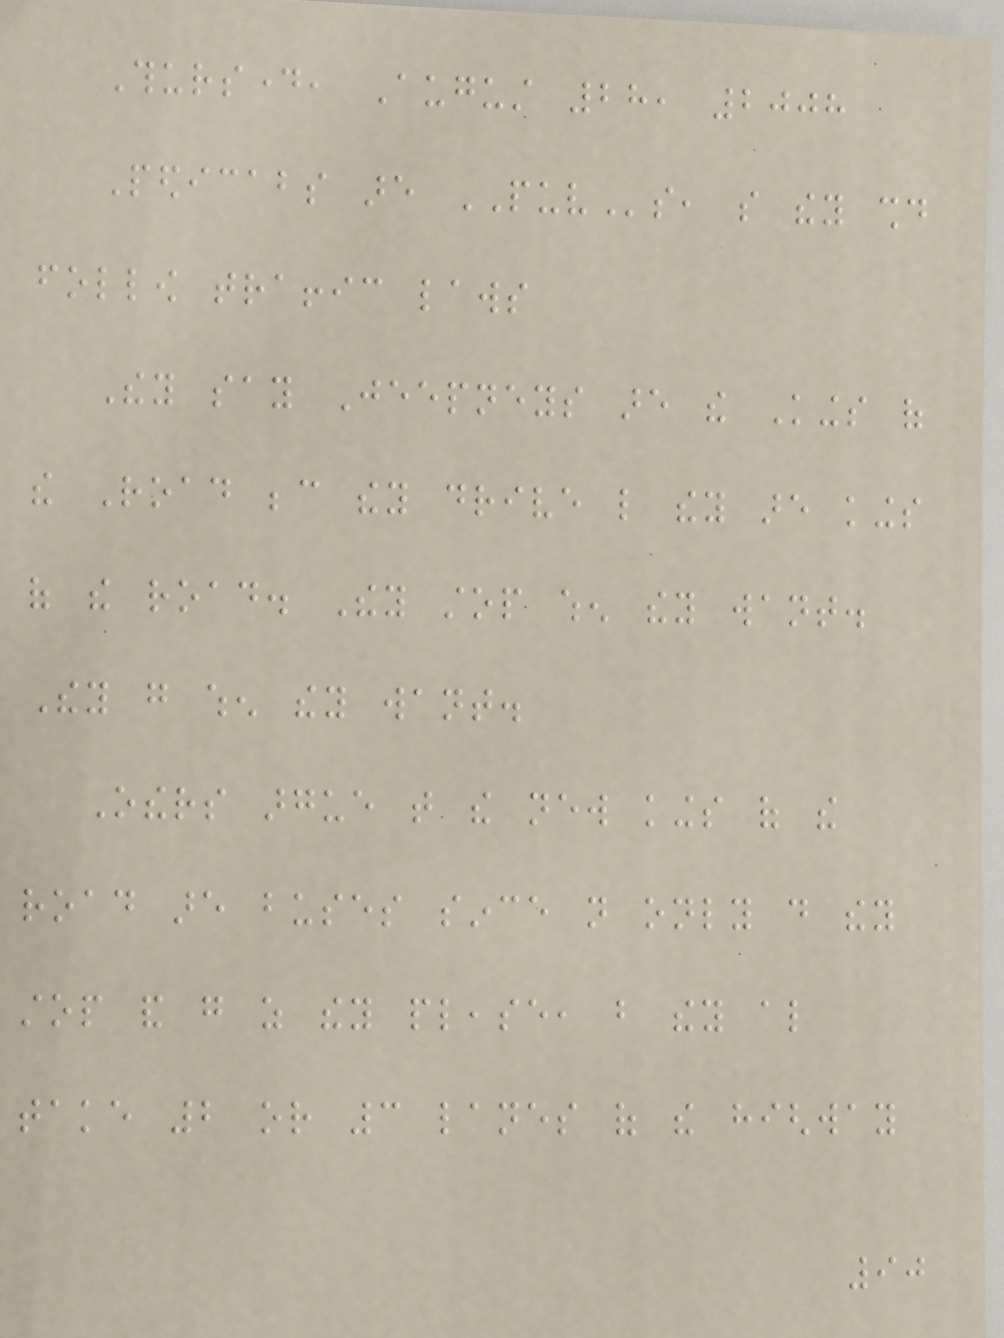Thursday, August 28, 2008
Pedicabs are PUVs, so they should
follow traffic laws
They say Jeepneys are the Kings of
the Road because they drive like they are kings
of the road. They stop when they want.
They go when they want.
Others argue that the new kings of the
road are buses since not only do they
stop and go as they please, but they also
take 2 or 3 lanes of the highway
90
